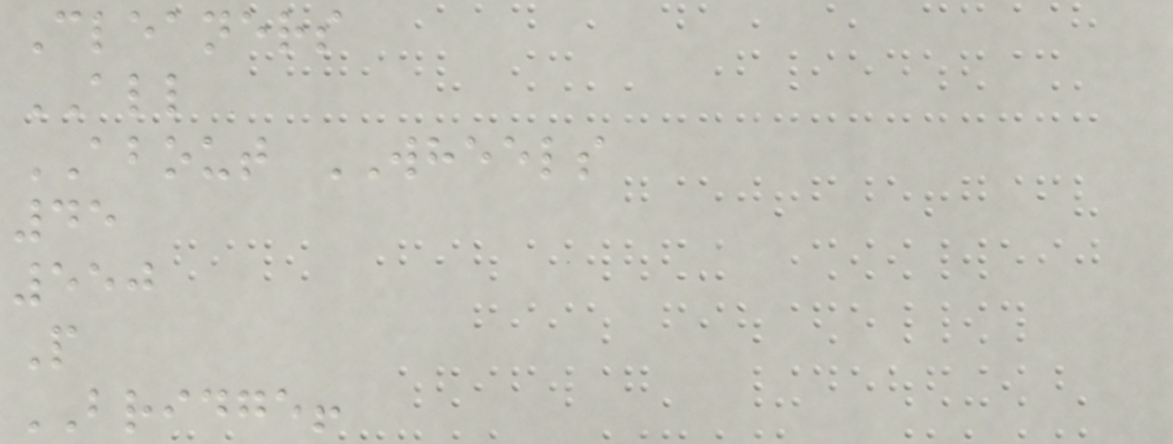Cleaners
ALL
ABOUT WHEELS
45
550
P
BRIDGE!
